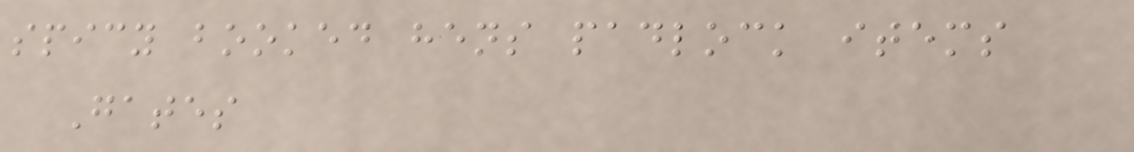spicy booked hens padlock items
Gates
